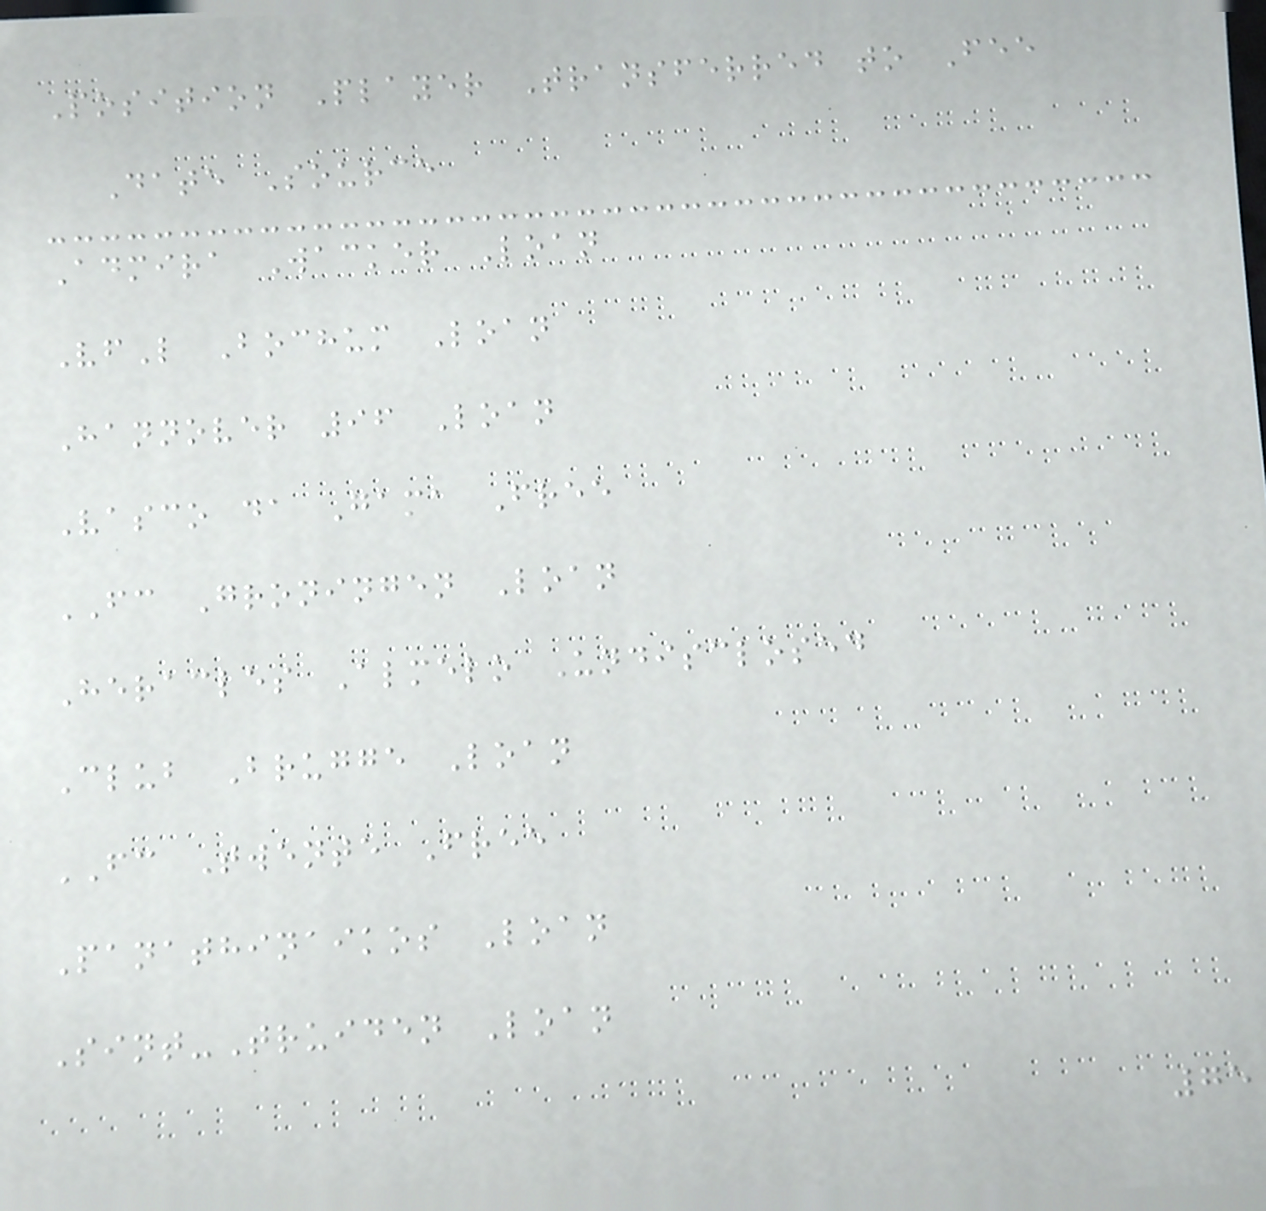Position Player Transferred to Fee
Date Source
Admira Wacker Loan
VfL Bochum Loan
Hannover 96 Loan
Vasco da Gama Free
FC Groningen Loan
Heracles Almelo Undisclosed
Club Brugge Loan
FC Twente Free
Panathinaikos Loan
Sint-Truiden Loan
75
